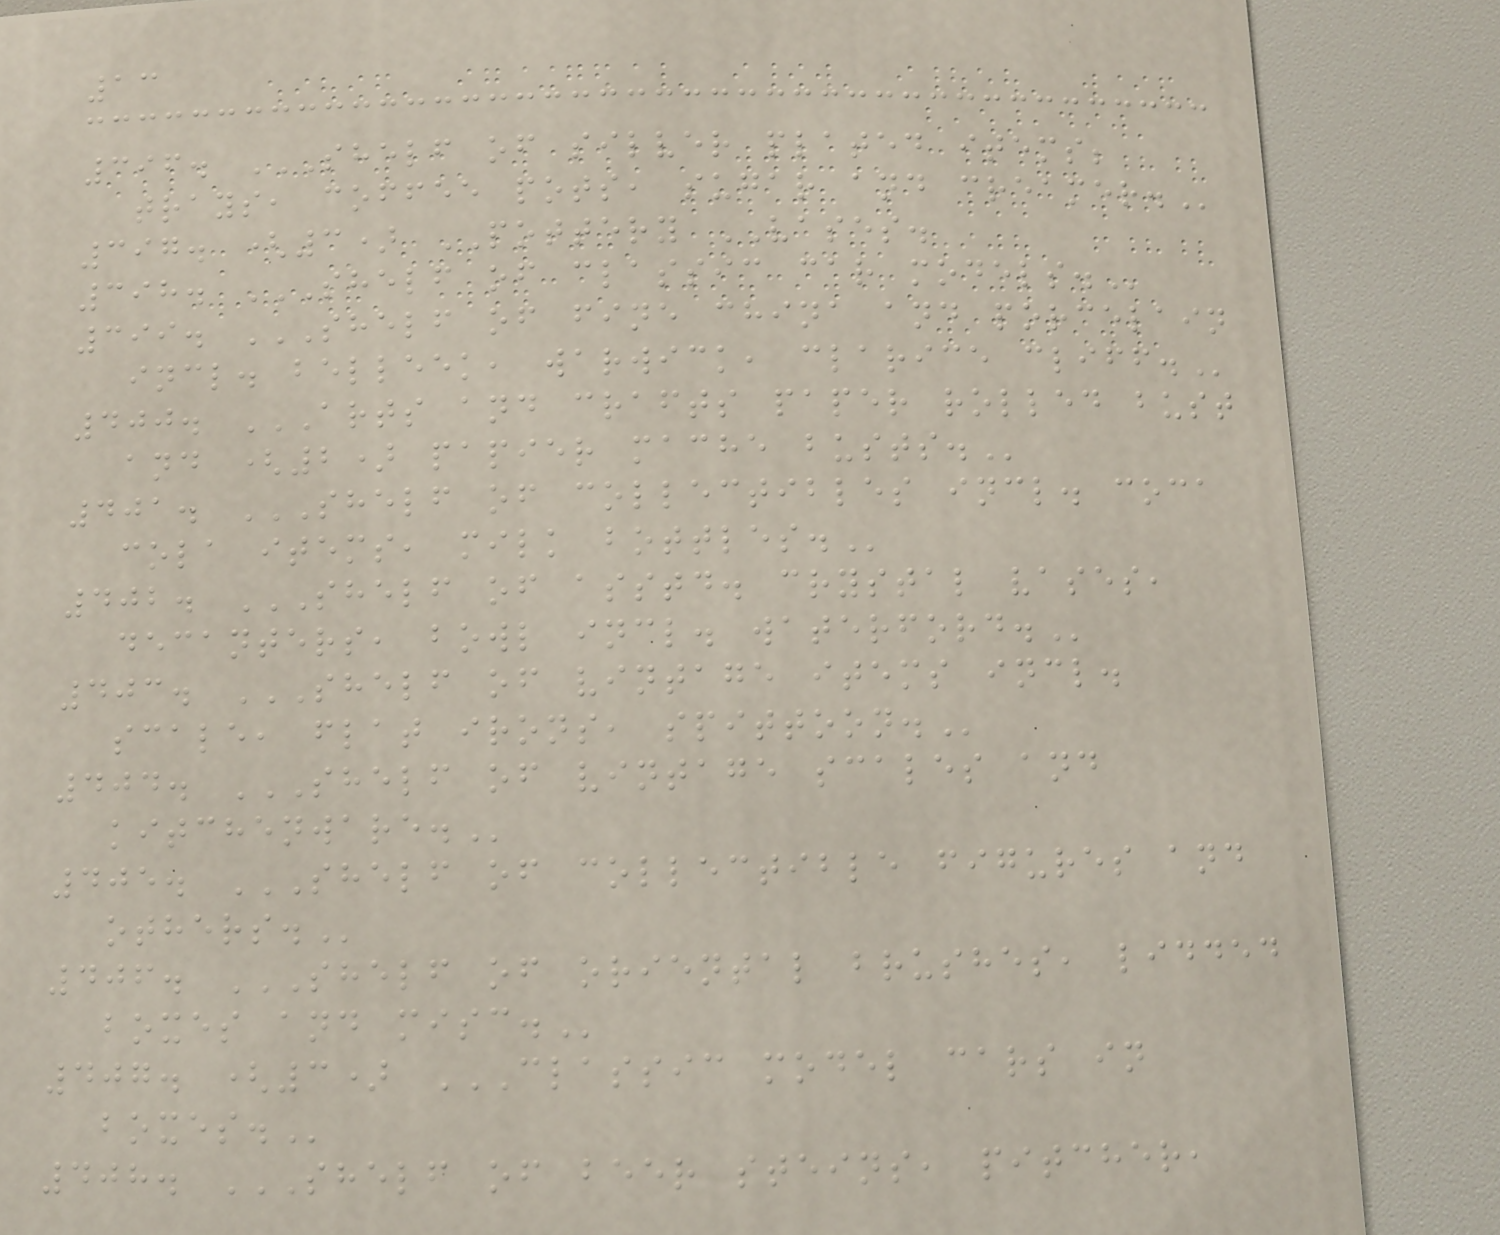13
396. SHELF OF SILVER PLATED ITEMS;
TRAYS, COFFEE POTS, SUGAR AND CREAMER.
397. (3) POTTERY VASES.
398. SHELF OF CLASSIC CAR MODELS.
399. SHELF OF FINE CHINA AND PORCELAIN
INCL. BELLEEK, WARWICK, CLARICE CLIFF.
400. ARTS AND CRAFTS PAPER ROLLED BUST
AND (2) PAPIER MACHE BUSTS.
401. SHELF OF COLLECTIBLES INCL. COCA
COLA ITEMS, MILK BOTTLES.
402. SHELF OF ASSTD. CRYSTAL VASES,
DECANTERS, BOWL INCL. WATERFORD.
403. SHELF OF VINTAGE ITEMS INCL.
SCALE, FLAT IRONS, SPITTOON.
404. SHELF OF VINTAGE SCALES AND
KITCHENWARE.
405. SHELF OF COLLECTIBLE FIGURES AND
OTHERS.
406. SHELF OF ORIENTAL BRUSHES, LIDDED
BOXES AND MISC.
407. (3) CLASSIC MODEL CARS IN
BOXES.
408. SHELF OF BEER STEINS, PITCHER,
